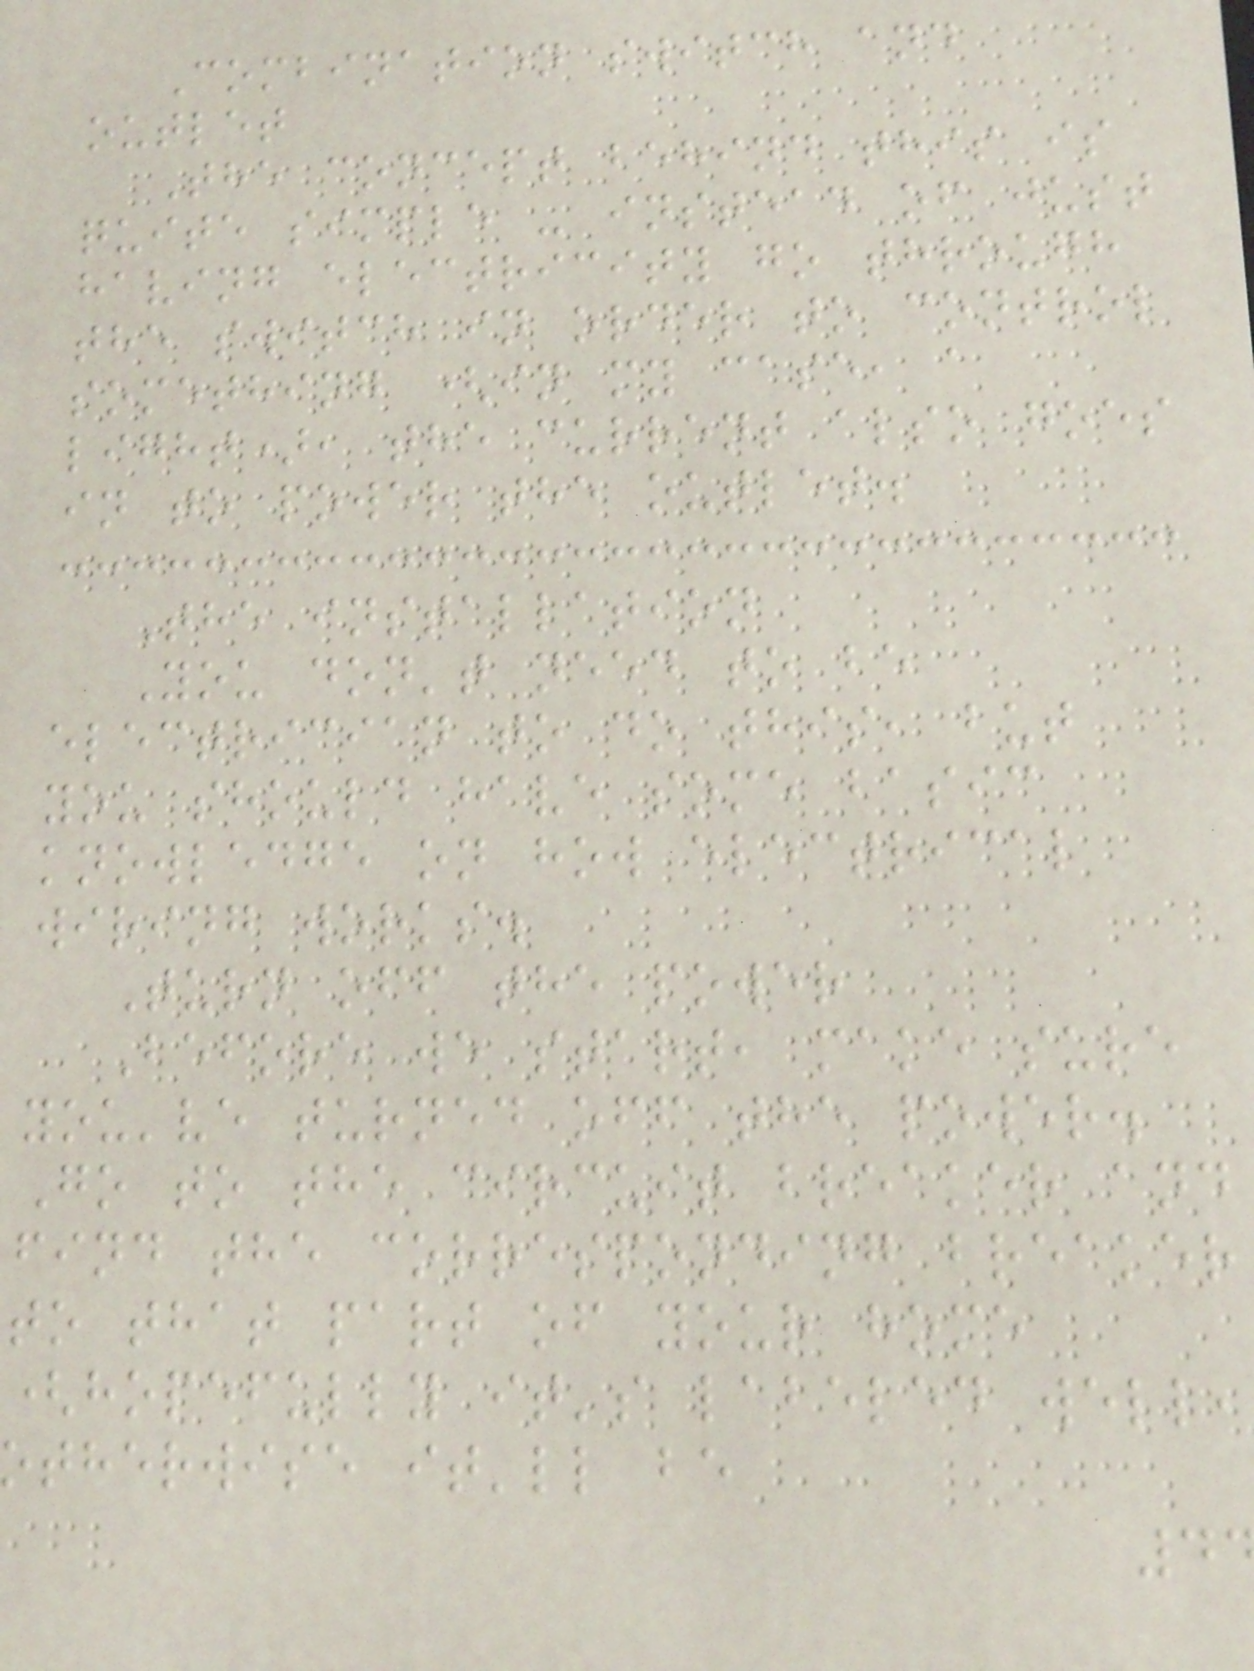Combination switch and
outlet
The concept behind this is
quite simple - instead of just
having electricity go through
the switch in order to control
something (in my case, a
light), the current also goes
in to power the outlet.
The installation
You don't need to be
electrician to do this, but
you should have some basic
knowledge on how electrical
wiring works.
Turn off the power
Before we start, make sure
you've turned off the power.
Go to the circuit breaker and
find the corresponding breaker
to that part of your home
(hopefully it's labeled well,
otherwise it'll be
